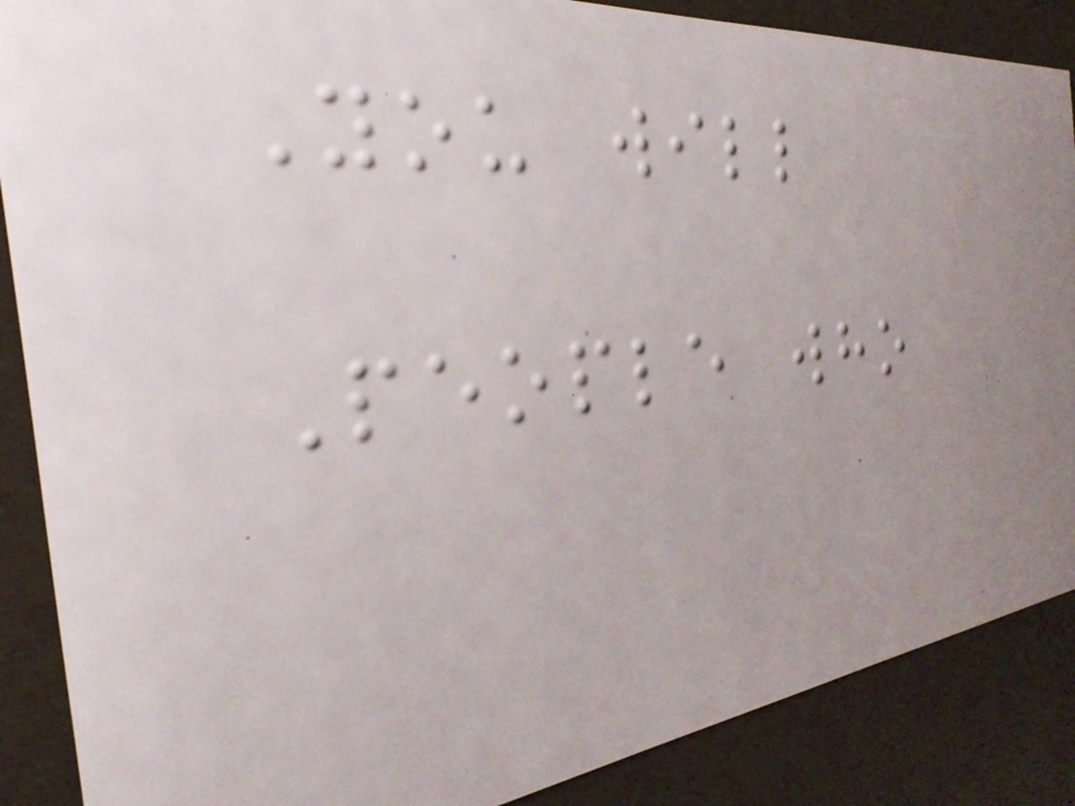You will
People who
